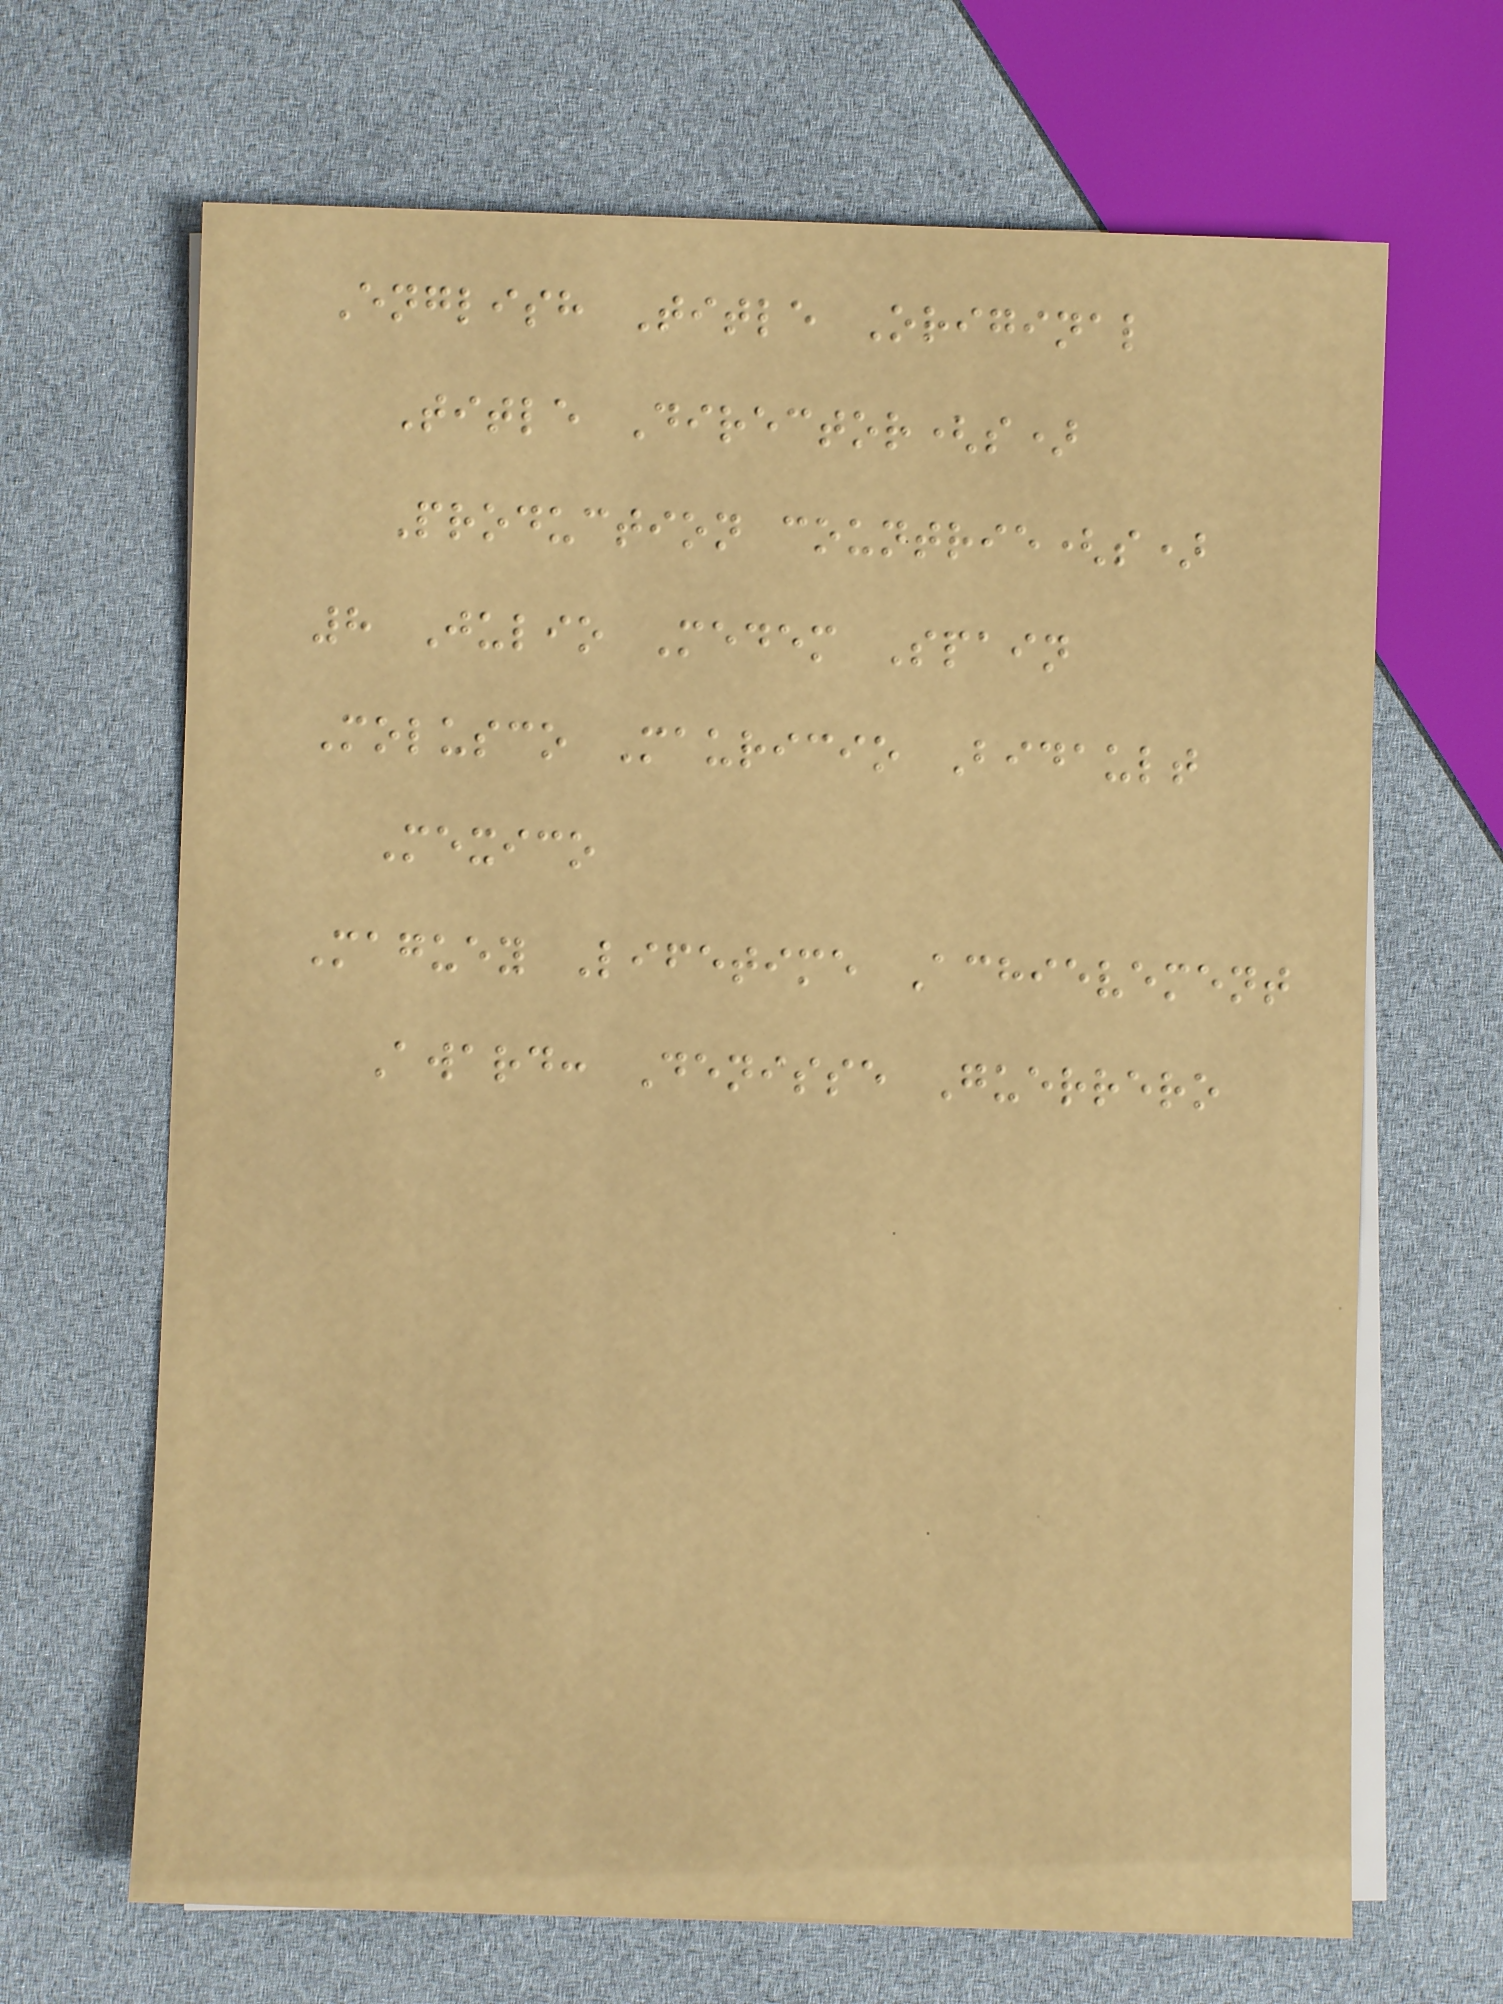English Title Original
Title Director(s)
Production countrie(s)
8 Julio Medem Spain
Molusco Mauricio Bidault
Mexico
Maguey Lifetime Achievement
Award: Denisse Guerrero
